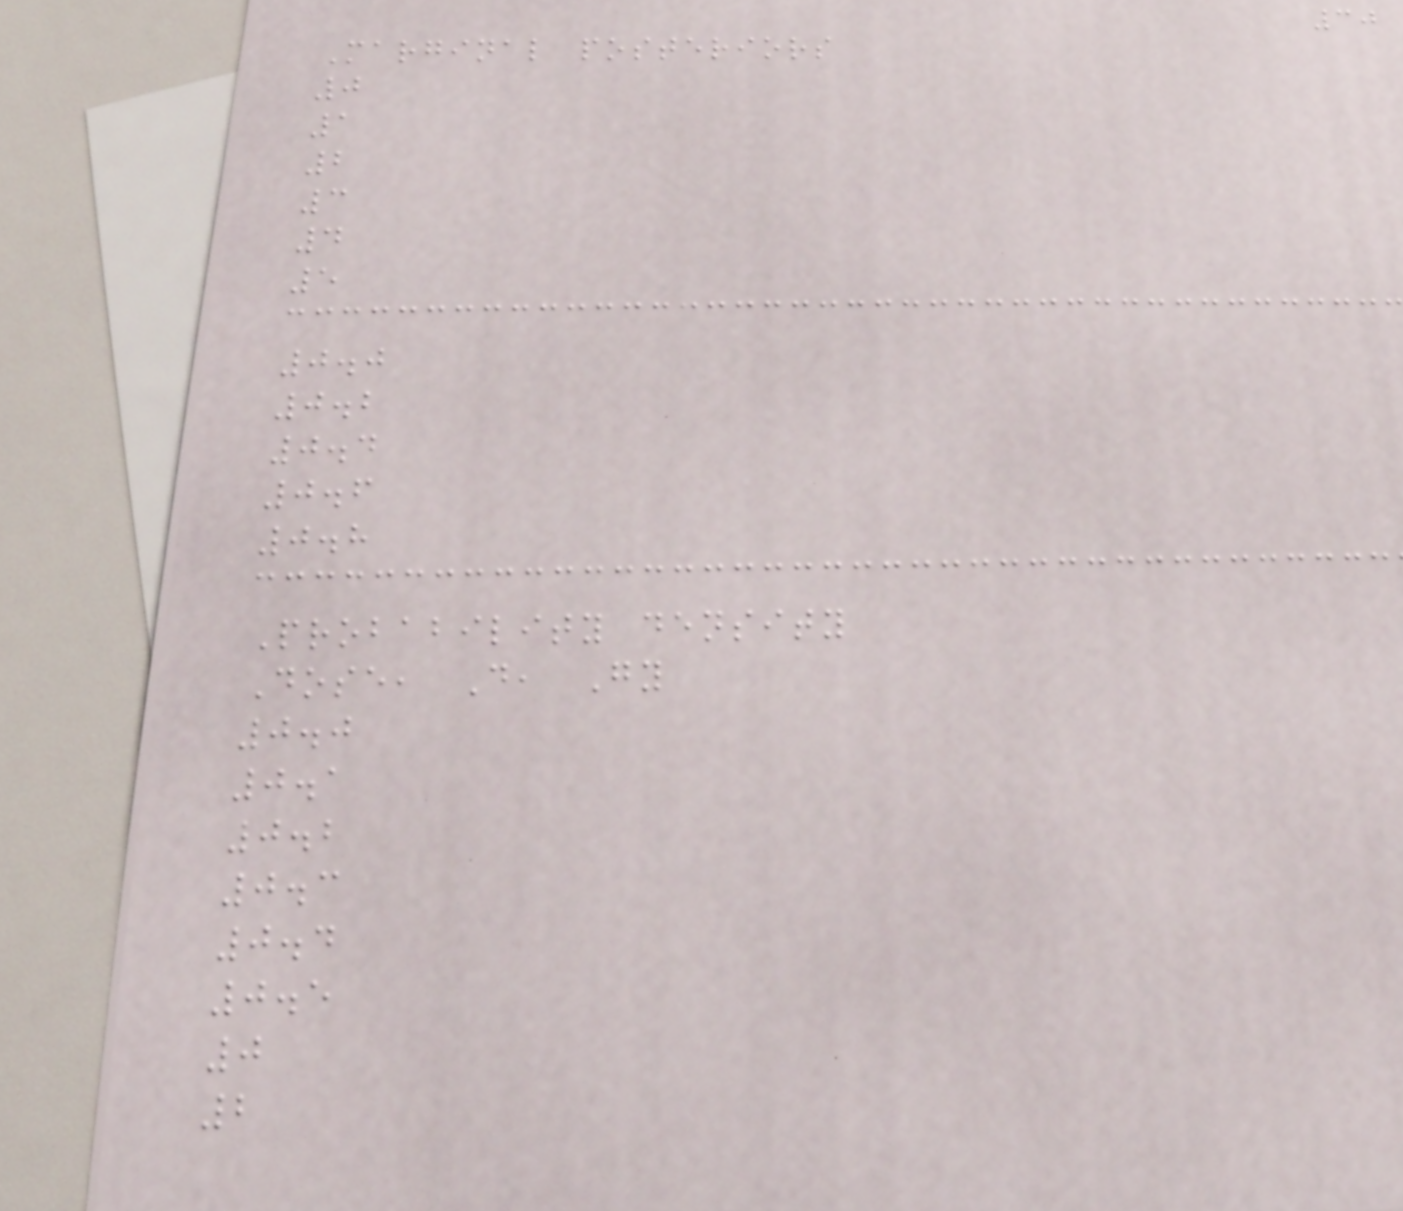30
Marginal posteriors
0
1
2
3
4
5
0.0
0.2
0.4
0.6
0.8
Probability density
Dose, D, Gy
0.0
0.1
0.2
0.3
0.4
0.5
0
2
